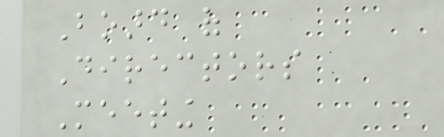Board of
Directors
Meeting
